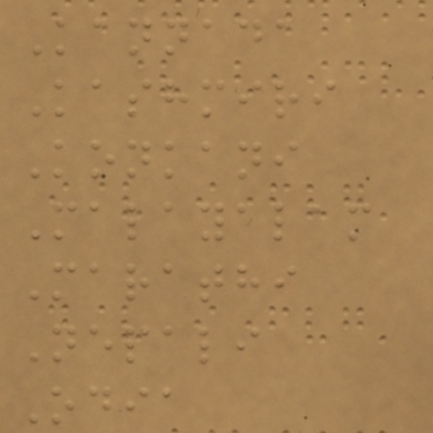Kannada
Kashmiri
Konkani
Malayalam
Marathi
Nepali
Odia
